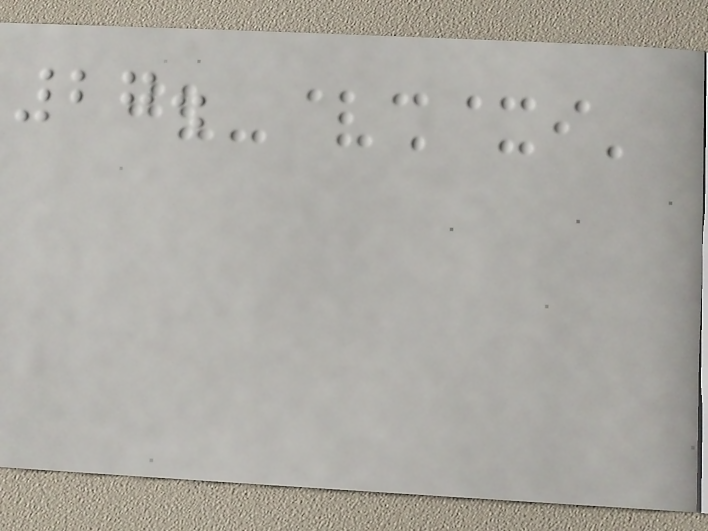27.
